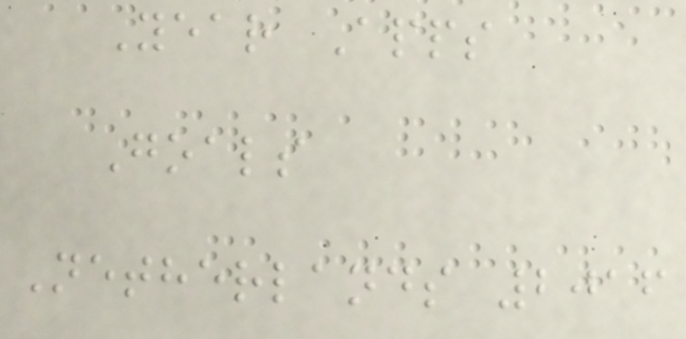Year Apps
Goals
Netherlands 2016
